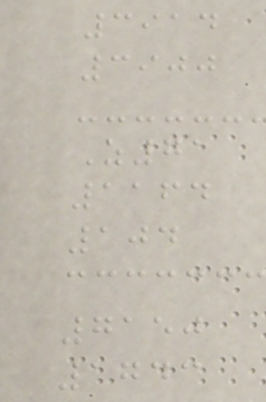3914
3900
Z71
1164
104
7150
1743
